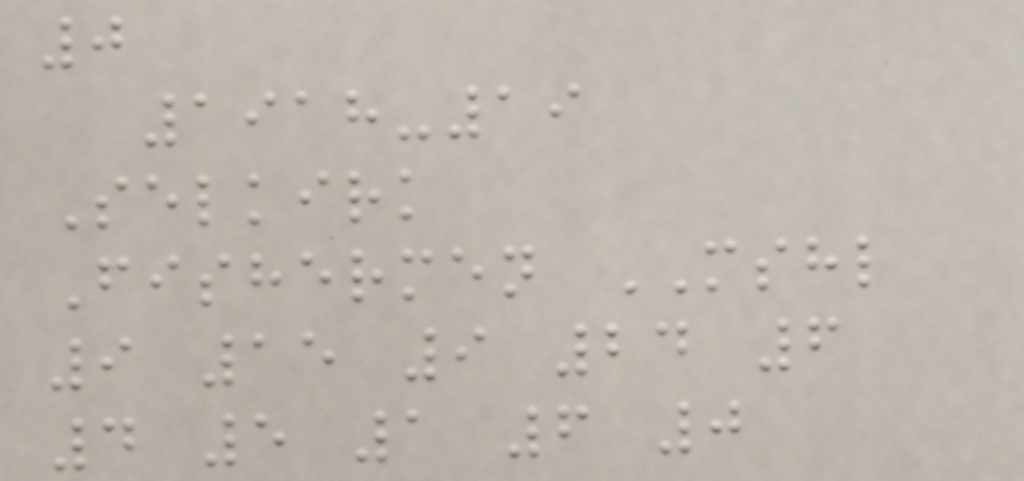0
1918-19
Selkirk
Fishermen MSHL
9 15 9 24 6
4 5 1 6 0
